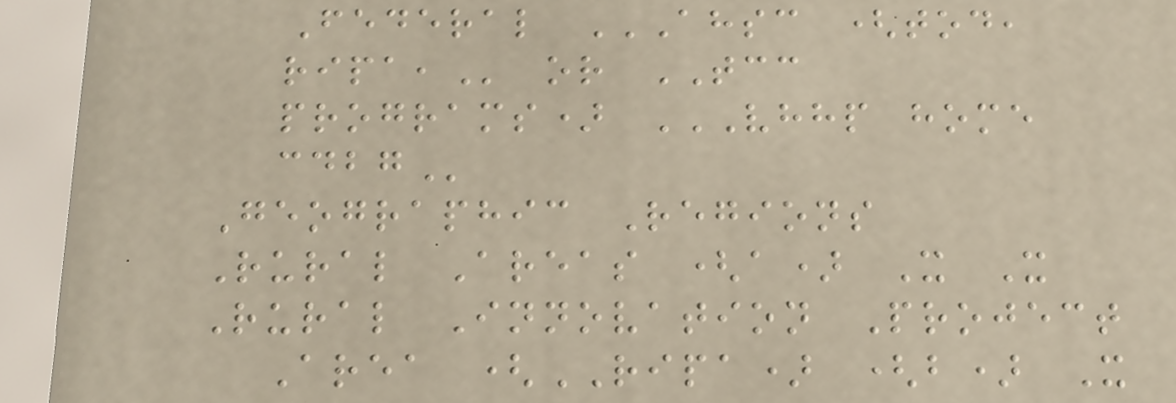Federal AHSC (TOD,
RIPA, or TCC
programs) VHHP HOME
CDBG
Geographic Regions
Rural Areas (a) X X
Rural Innovation Project
Area (RIPA) (b) X
